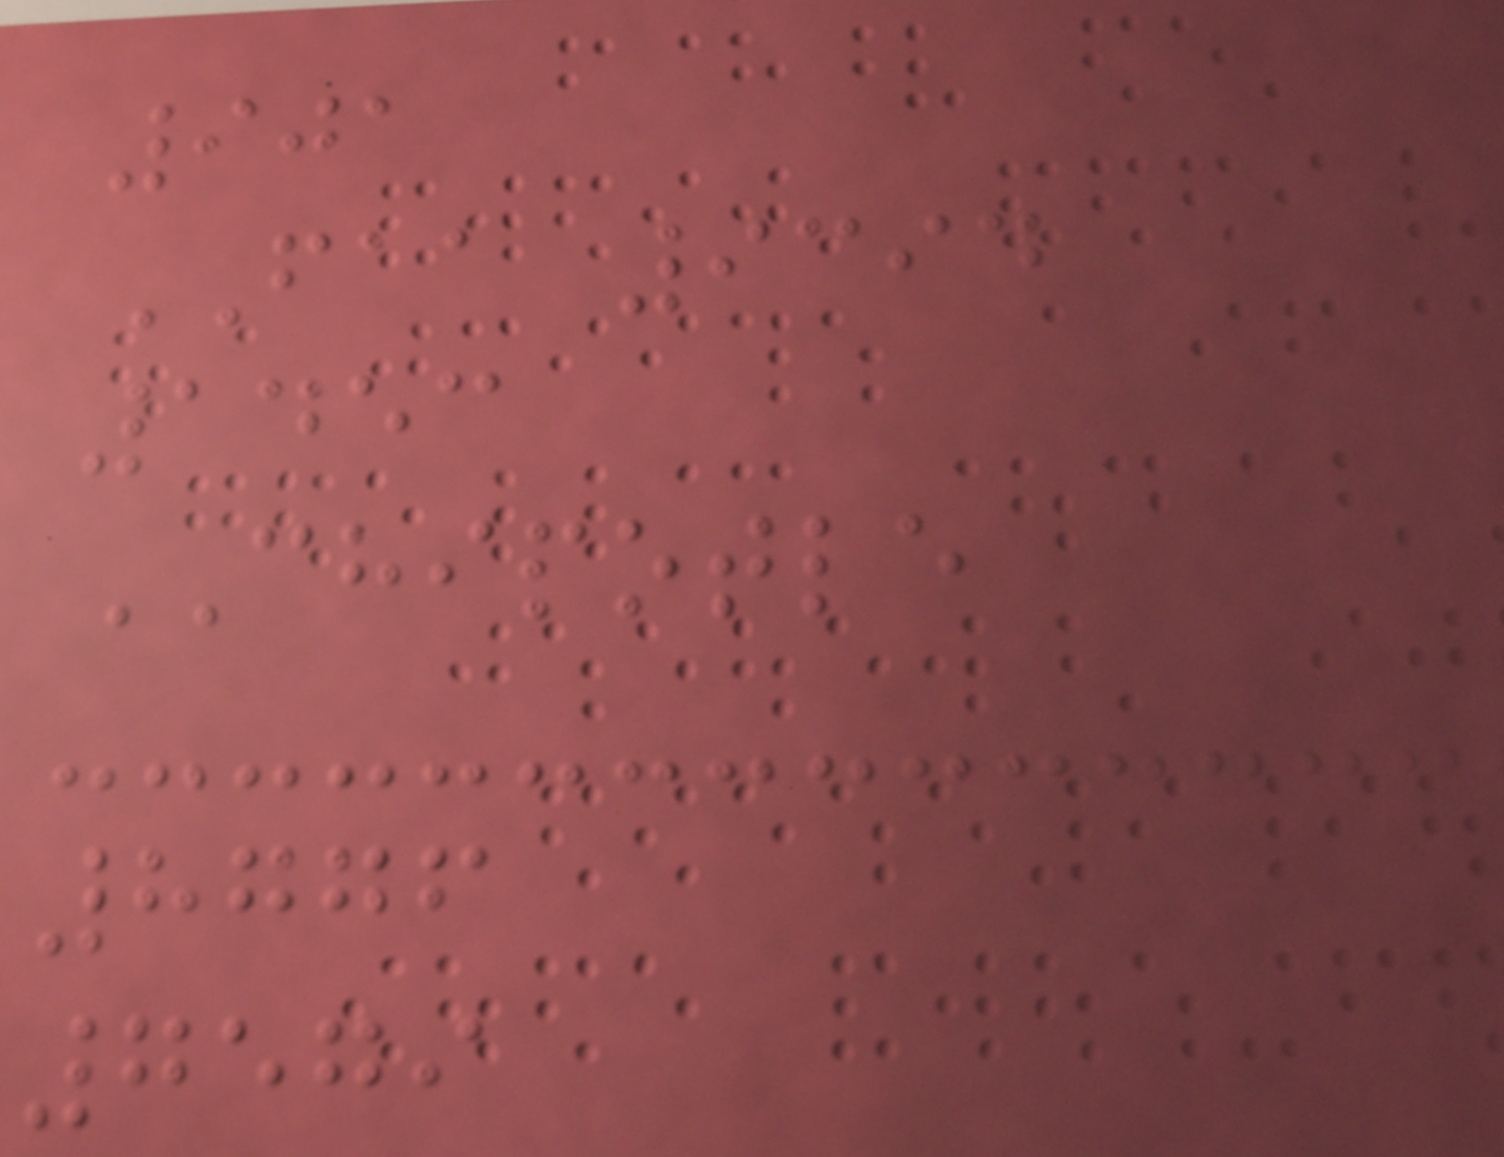901
FAA 9394
1453
CHIPOTLE
8776
7579
